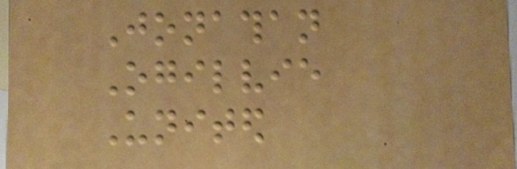Jonathan
Ogilvie
United
